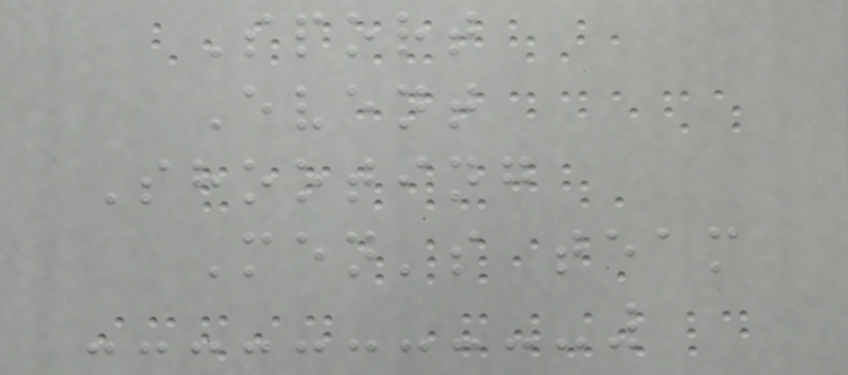Sport
Event
Shooting
Men's team
